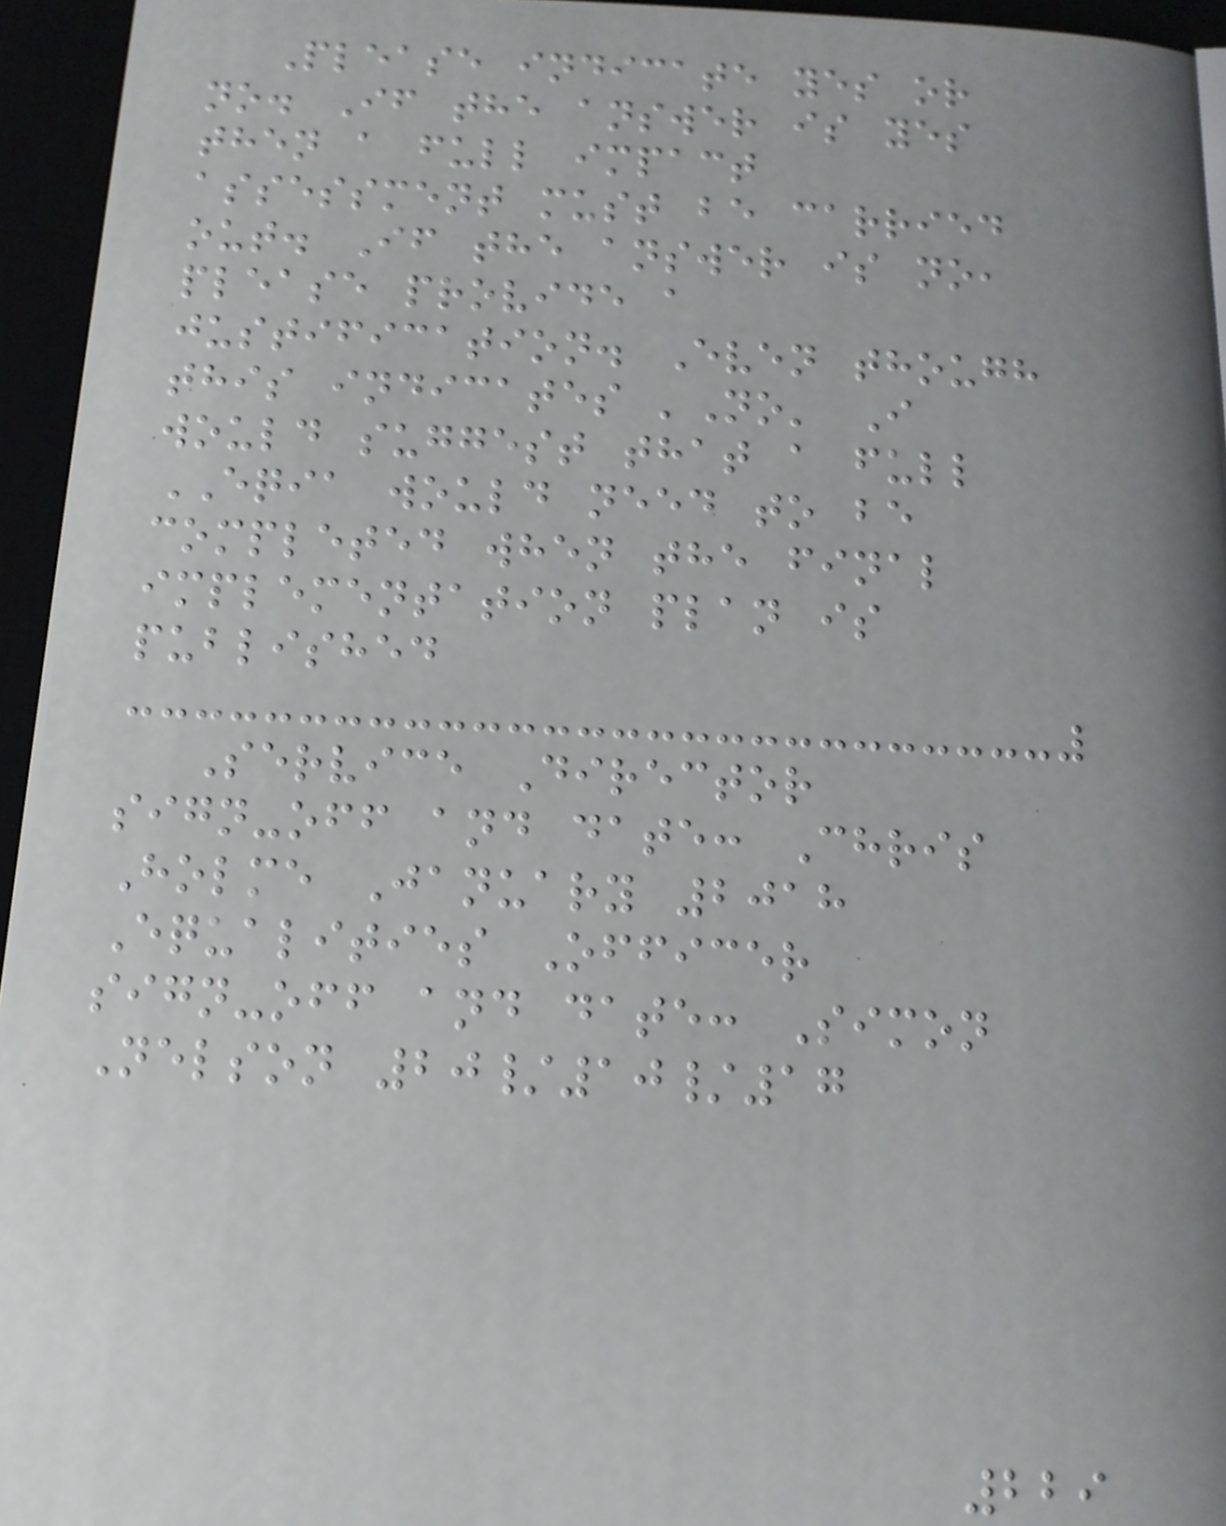Please indicate yes or
no. If the answer is yes
then a full impact
assessment must be carried
out. If the answer is no,
please provide a
justification. Even though
this indicates 'No' I
would suggest that a full
EQIA would need to be
completed when the final
implementation plan is
published
Service Director
sign-off and date: Chris
Holme January 2018
Equalities Officer
sign-off and date: Simon
Nelson 20/10/17
229
